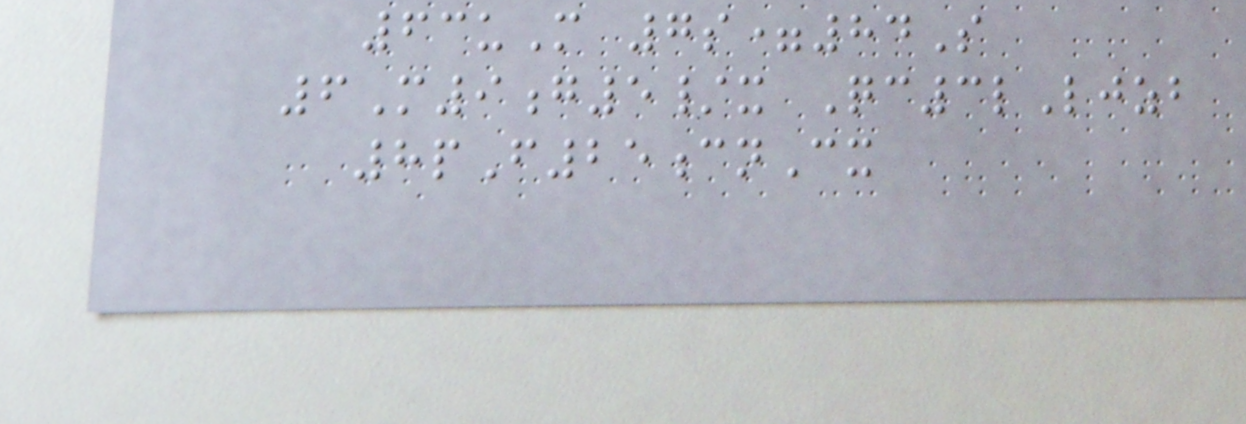63uM 7s=84S
6M9g5/x Qc3lLjzb
8pF25cnCx
